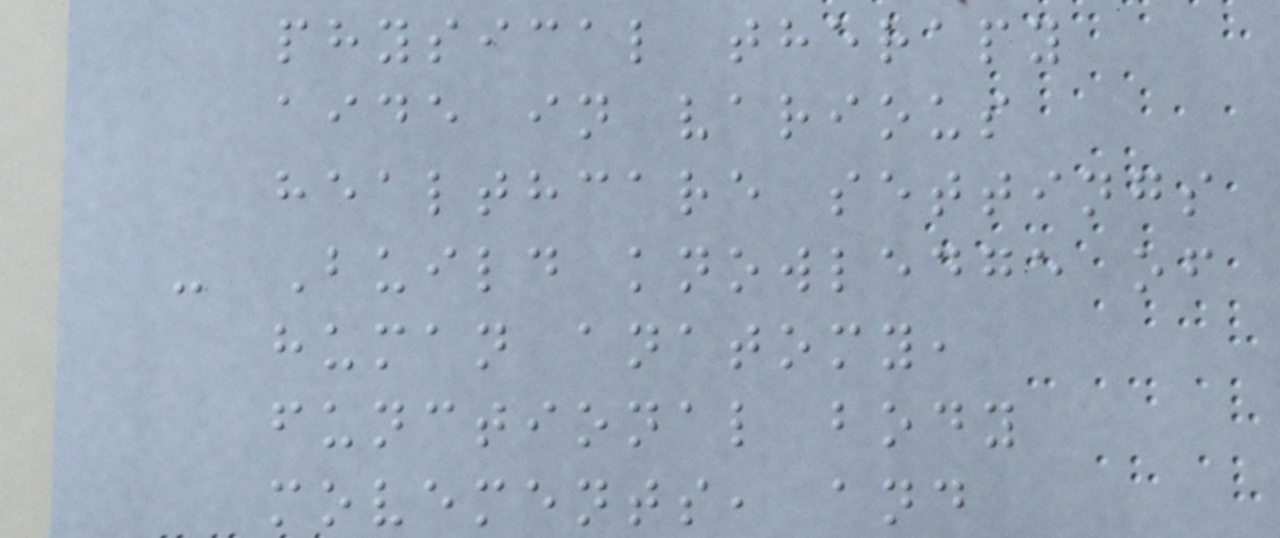physical therapy
aide in various
healthcare settings
- Build knowledge of
human anatomy,
functional body
movements, and
